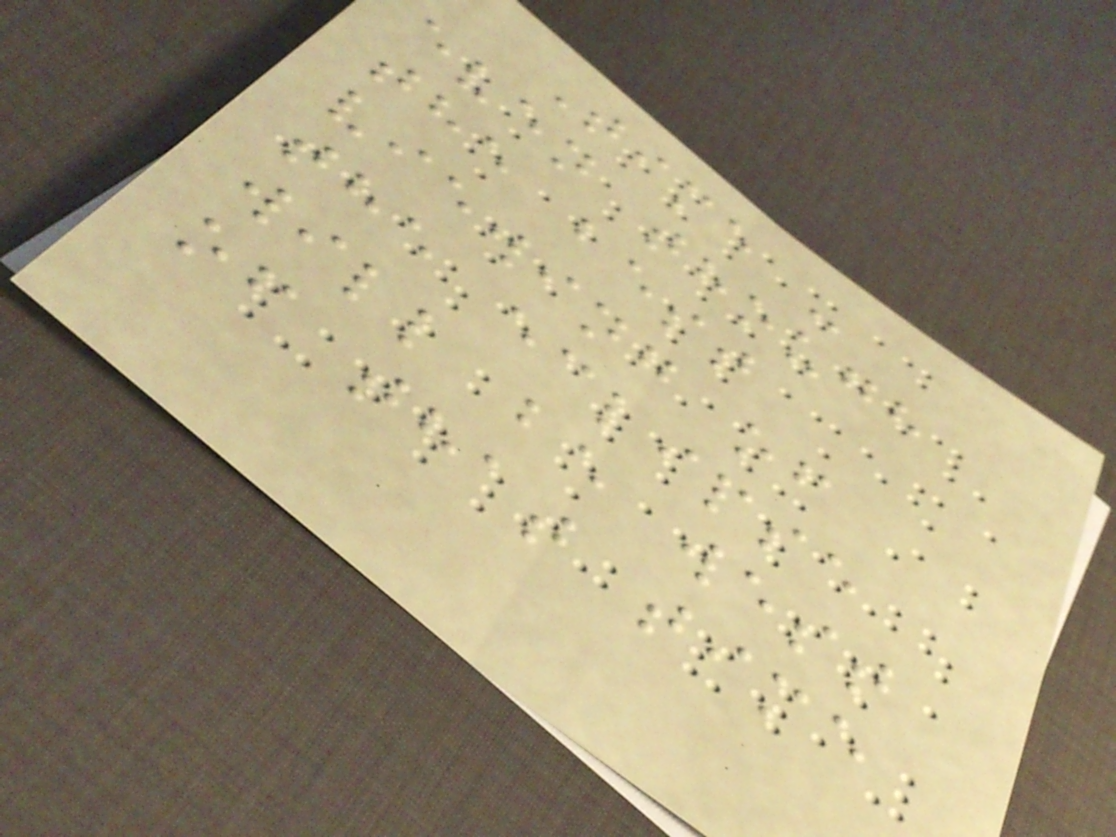Time -
even though
the best
viewing of
the eclipse
will be west
of that time
